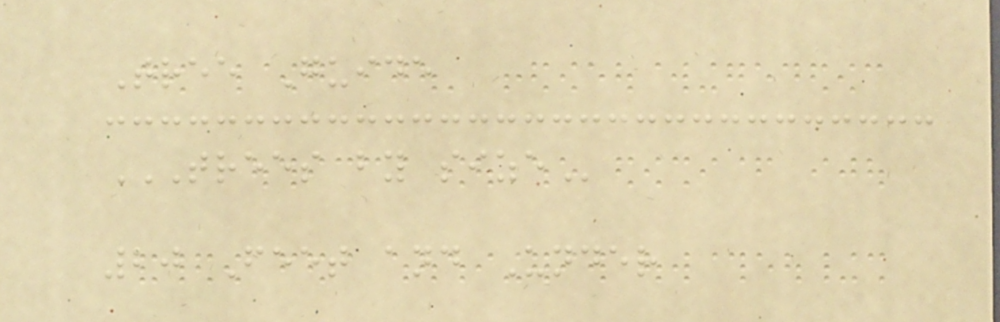Tree Guide
TREES BY SIZE
20 Feet and Under
